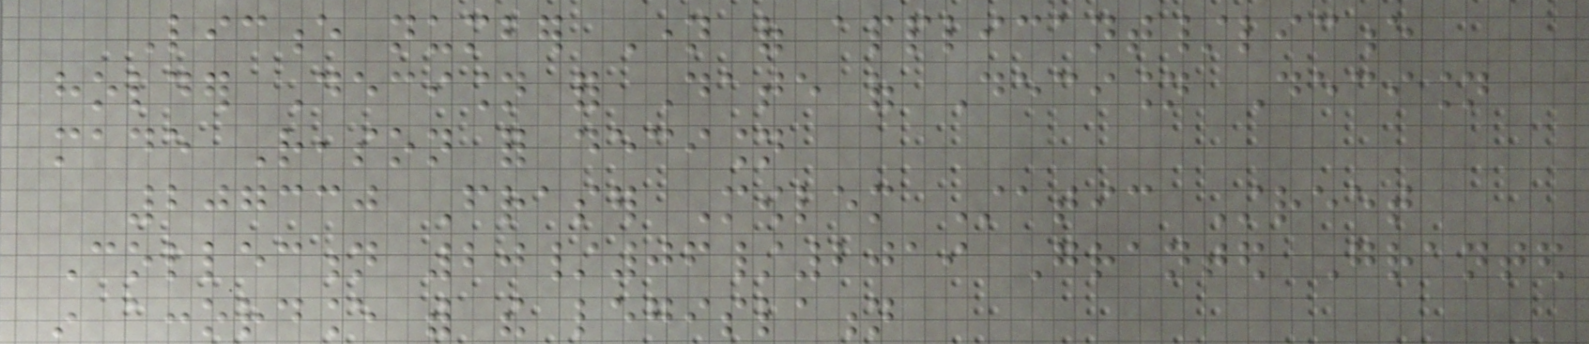Licence number Name of applicant/licence
holder Decision for Date of Decision Decision
made Reason for decision
207330 Fraser Mowlem Static Street
Collection 20/06/2019 Granted Granted
in accordance with the legislation
